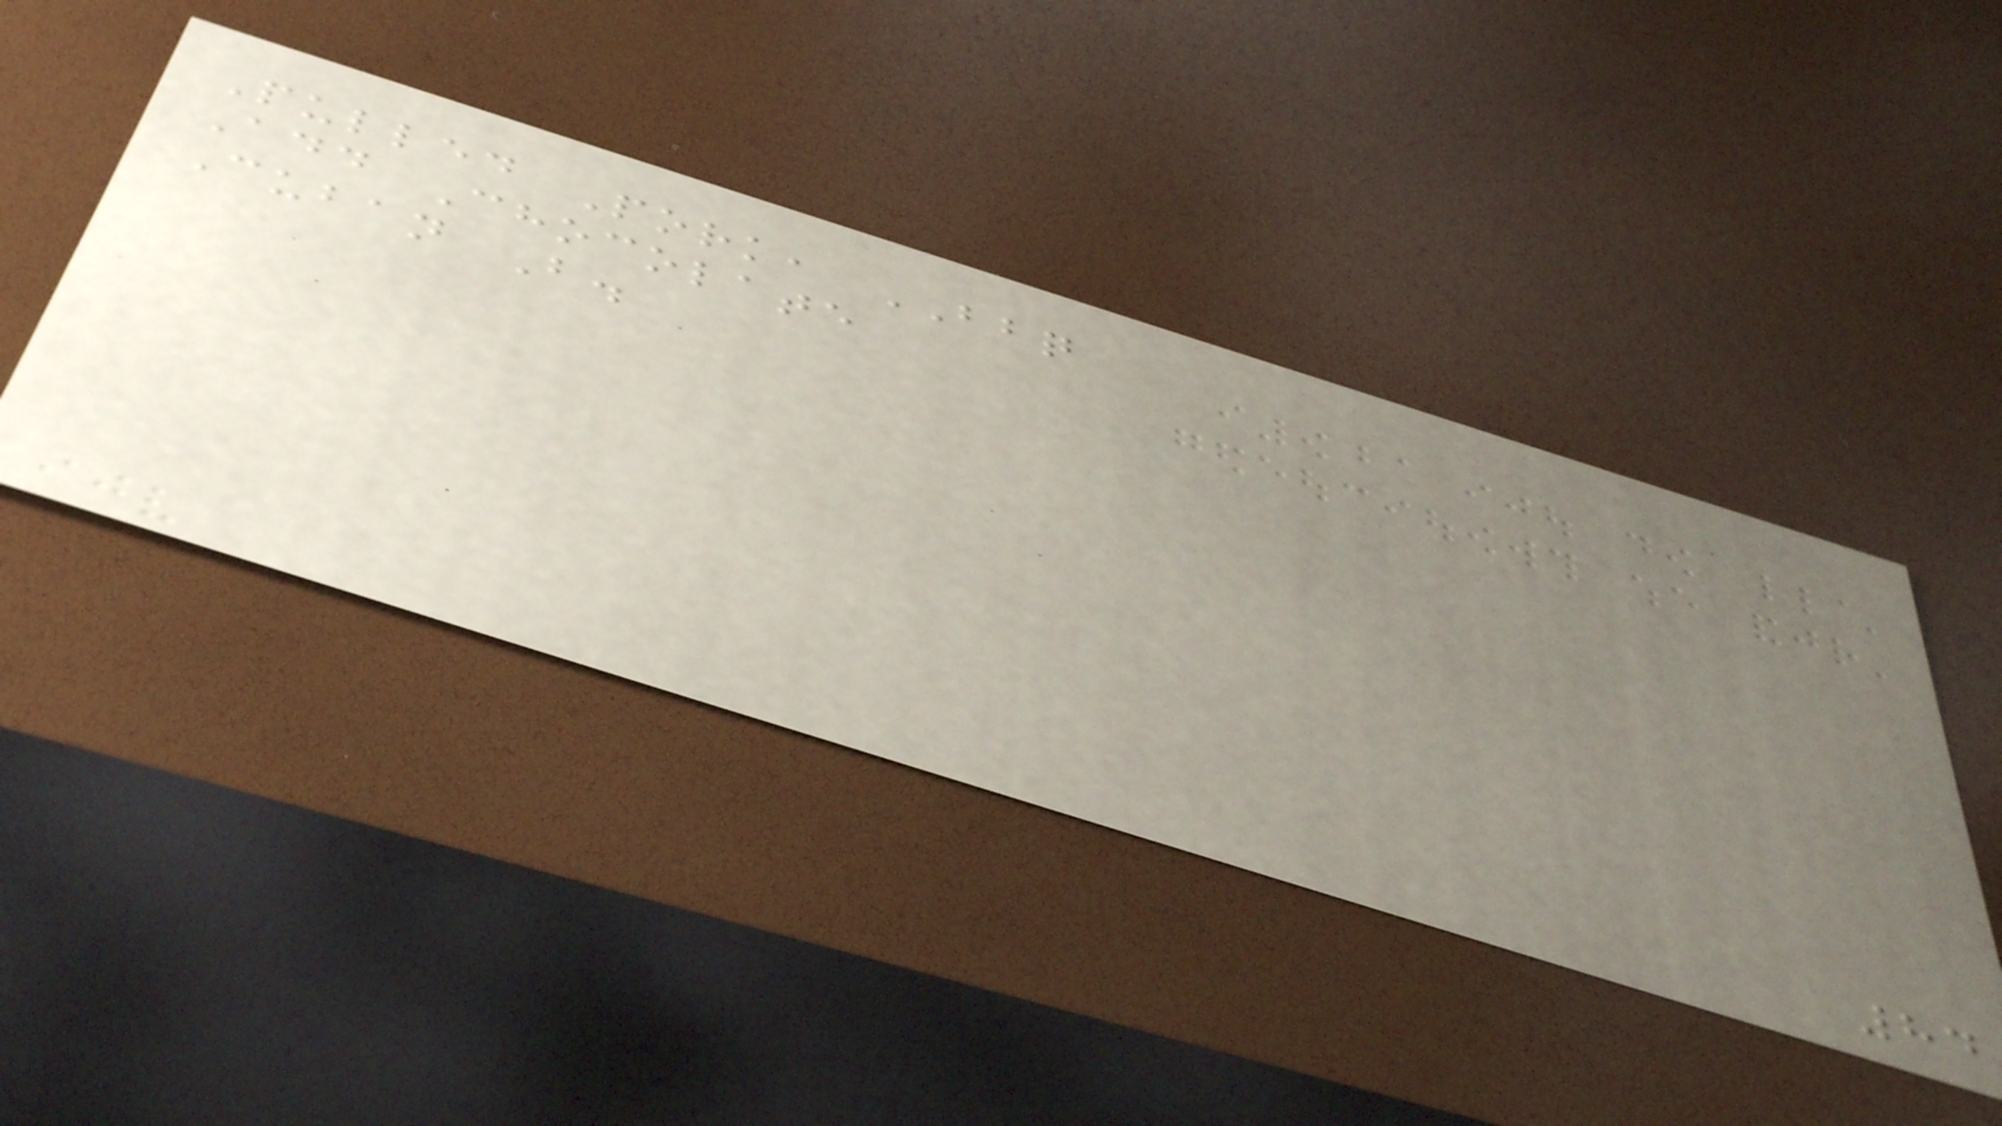Pulled Pork, BBQ
Add Chocolate
Cuban B.
84
